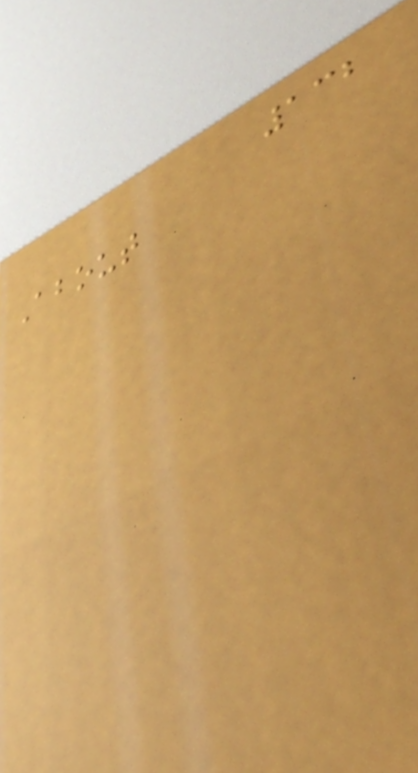132
About
